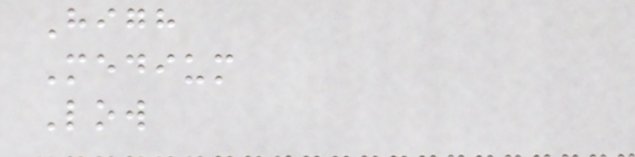High
Medium
Low
